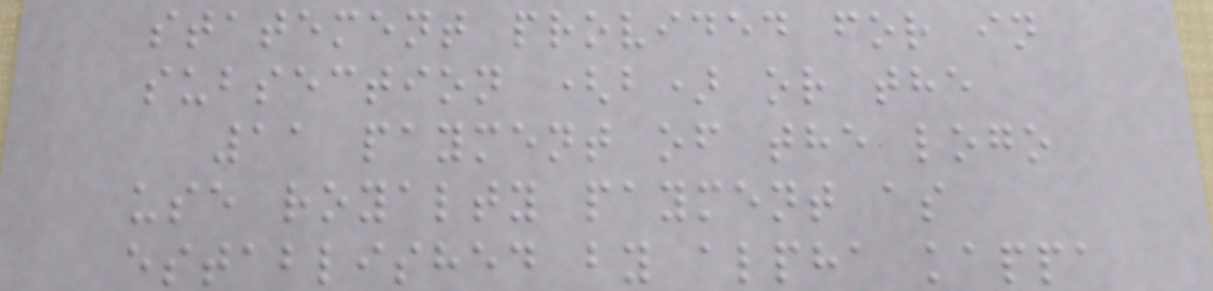statement provided for in
subsection (b) or the
11 payment of the logo
use royalty payment as
established by alpha kappa
